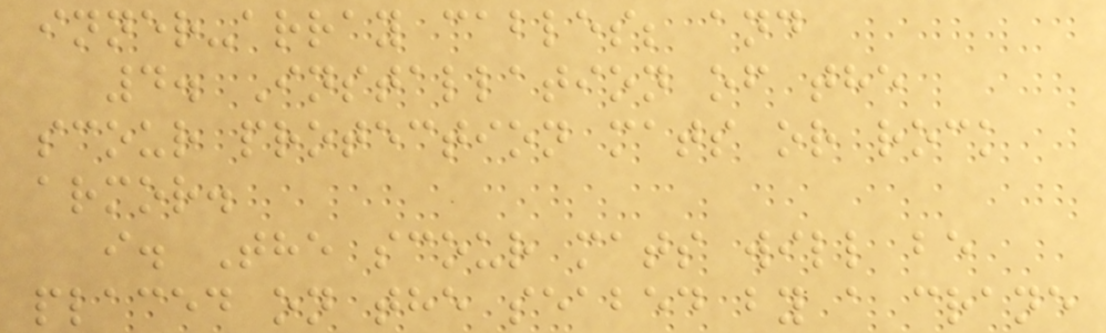inner-array cables; and
4. Installation of the
scour protection mats or rock
armor.
i. The scour mats will be
placed on the seabed by a crane
